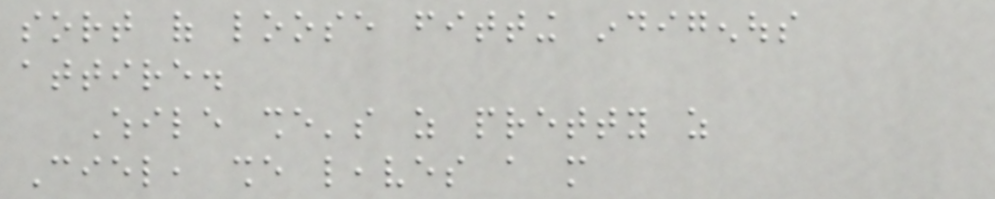sort of loose fitting indigenous
attire.
While she's as pretty as
Ciel, she leaves a more
